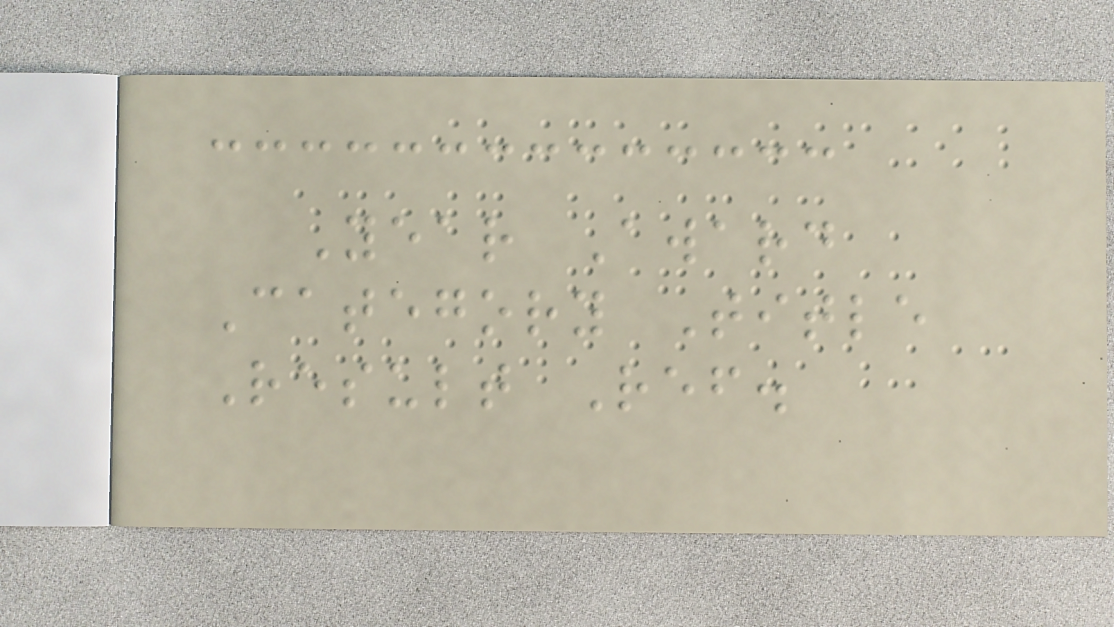Year Award
Category Title
Result Ref.
